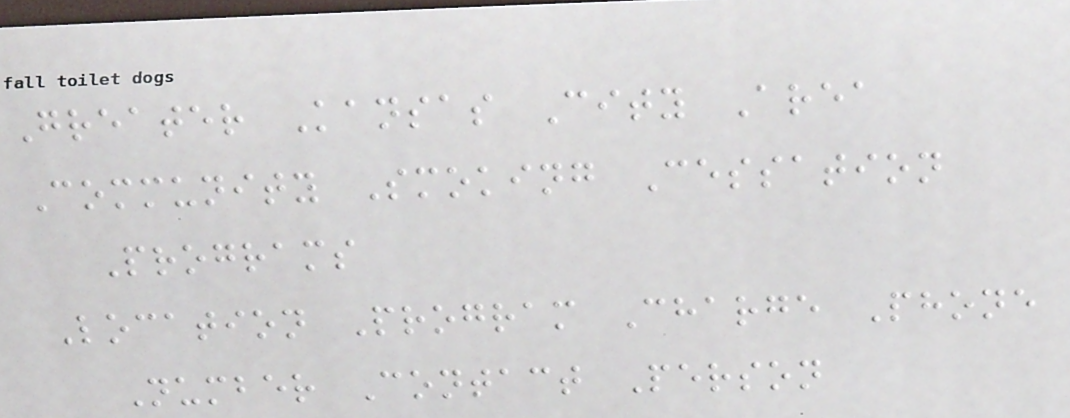Greater Kansas City Area
Community Smoking Cessation
Programs
Location Program Charge Phone
Number Contact Person
